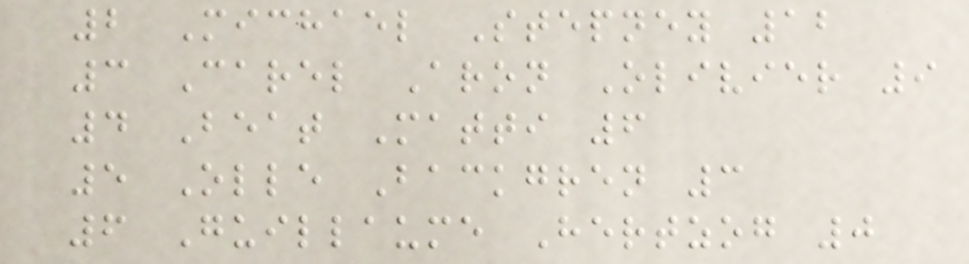2 Michael Stepney 12
3 Carel Aron Olivier 9
4 Beat Matti 6
5 Olle Backgren 3
6 Guillaume Hertzog 0
